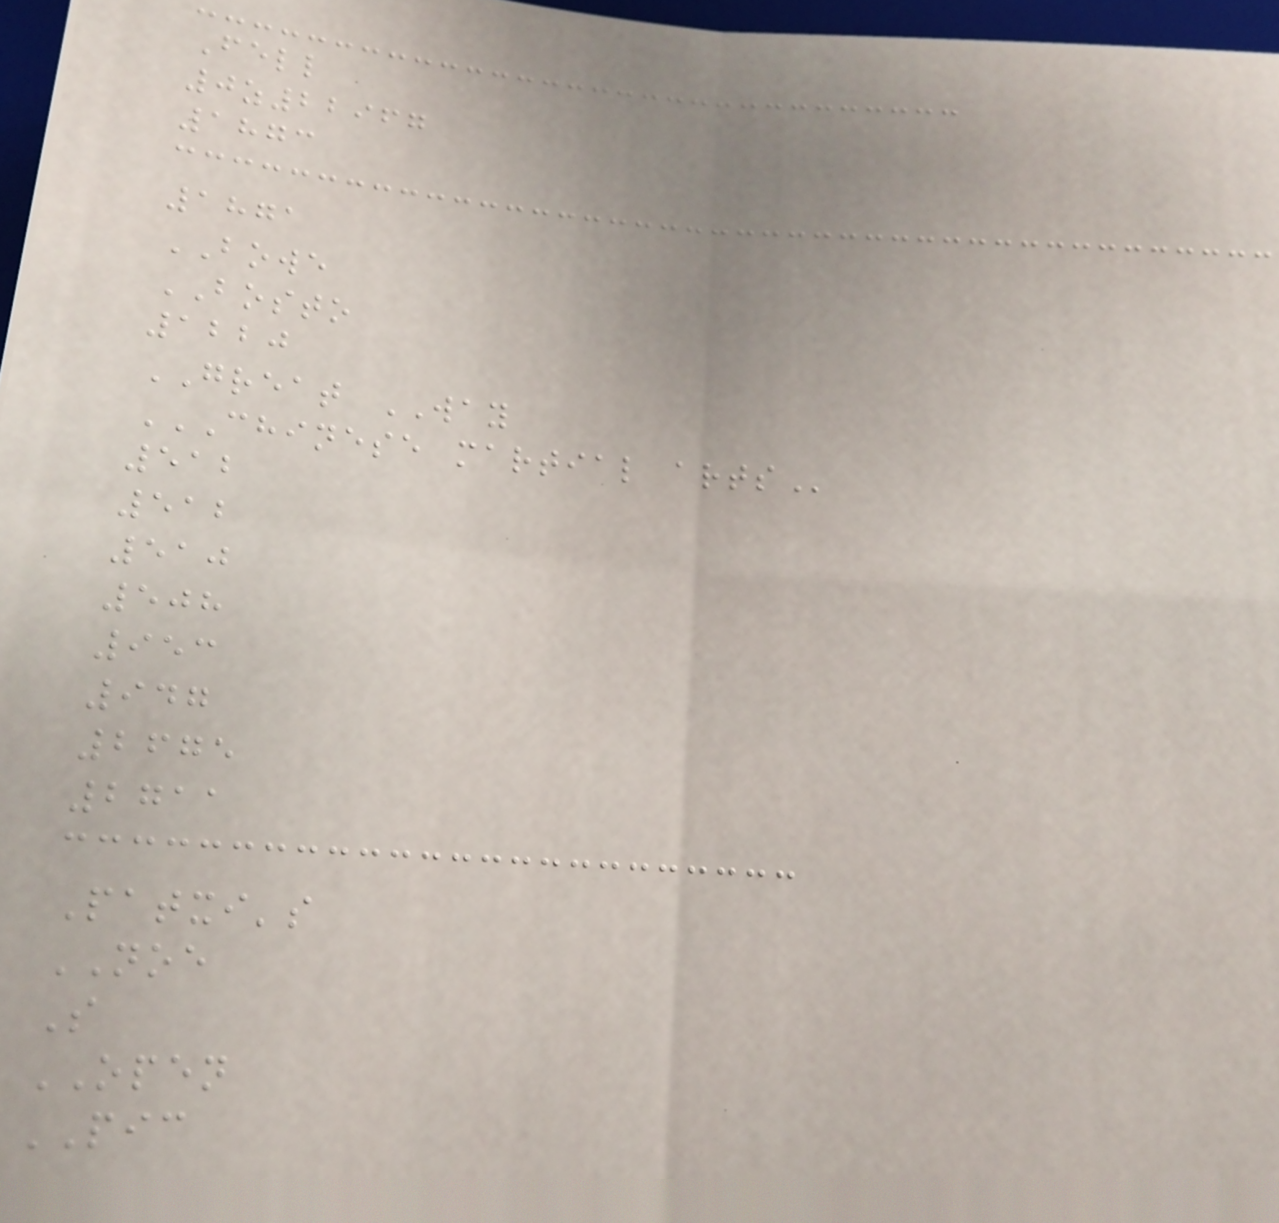Fell
0z22967
1873
1871
BOWE
BOSTO
1220
GREAT WAY
CHINESE MARTIAL ARTS
512
512
510
508
953
947
2675
2711
Patxi's
NOE
S
OPEN
PIC
